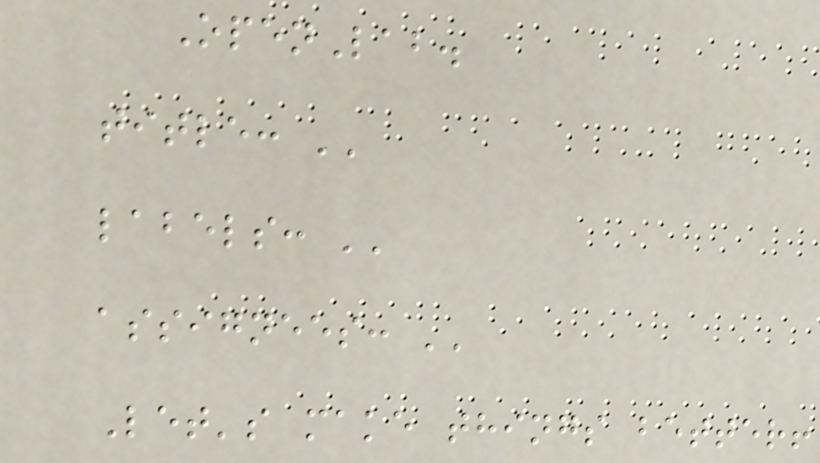OpenLab.
title: ''
labels: ''
assignees: ''
Let's make things better!
